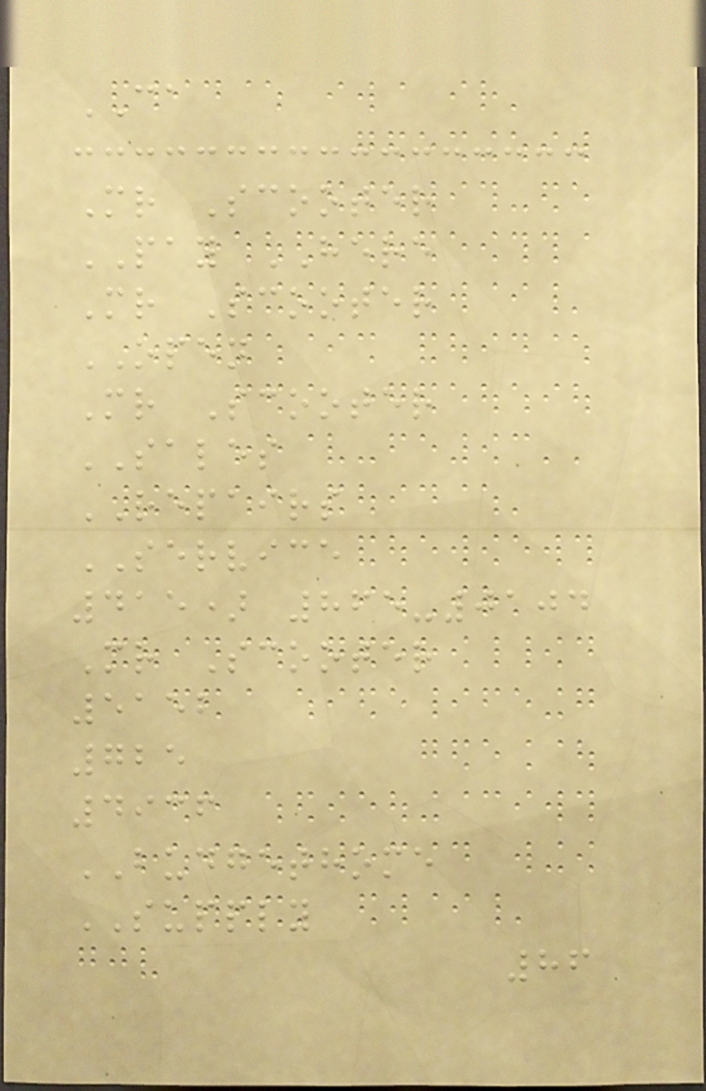CA
Mr Scooter
PAY HERE
Mr Scooter
OPEN
Mr Scooter
SALES
REPAIRS
SERVICE
415) 865-0104
Mr Scooter
5152
725
4936
BUDGETHOME
SUPPLY
86
